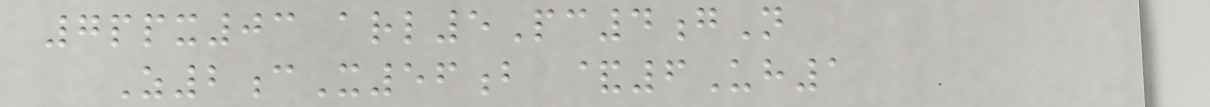7ppx03 arl5Pc4gN
Z2cX56b &6Uh1
